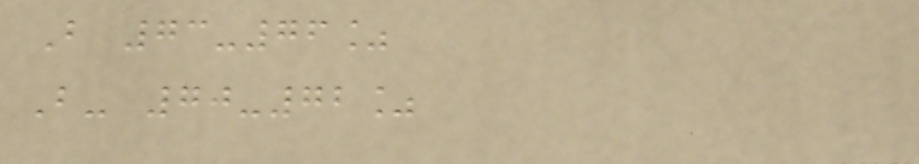B 73-76%
B- 70-72%
